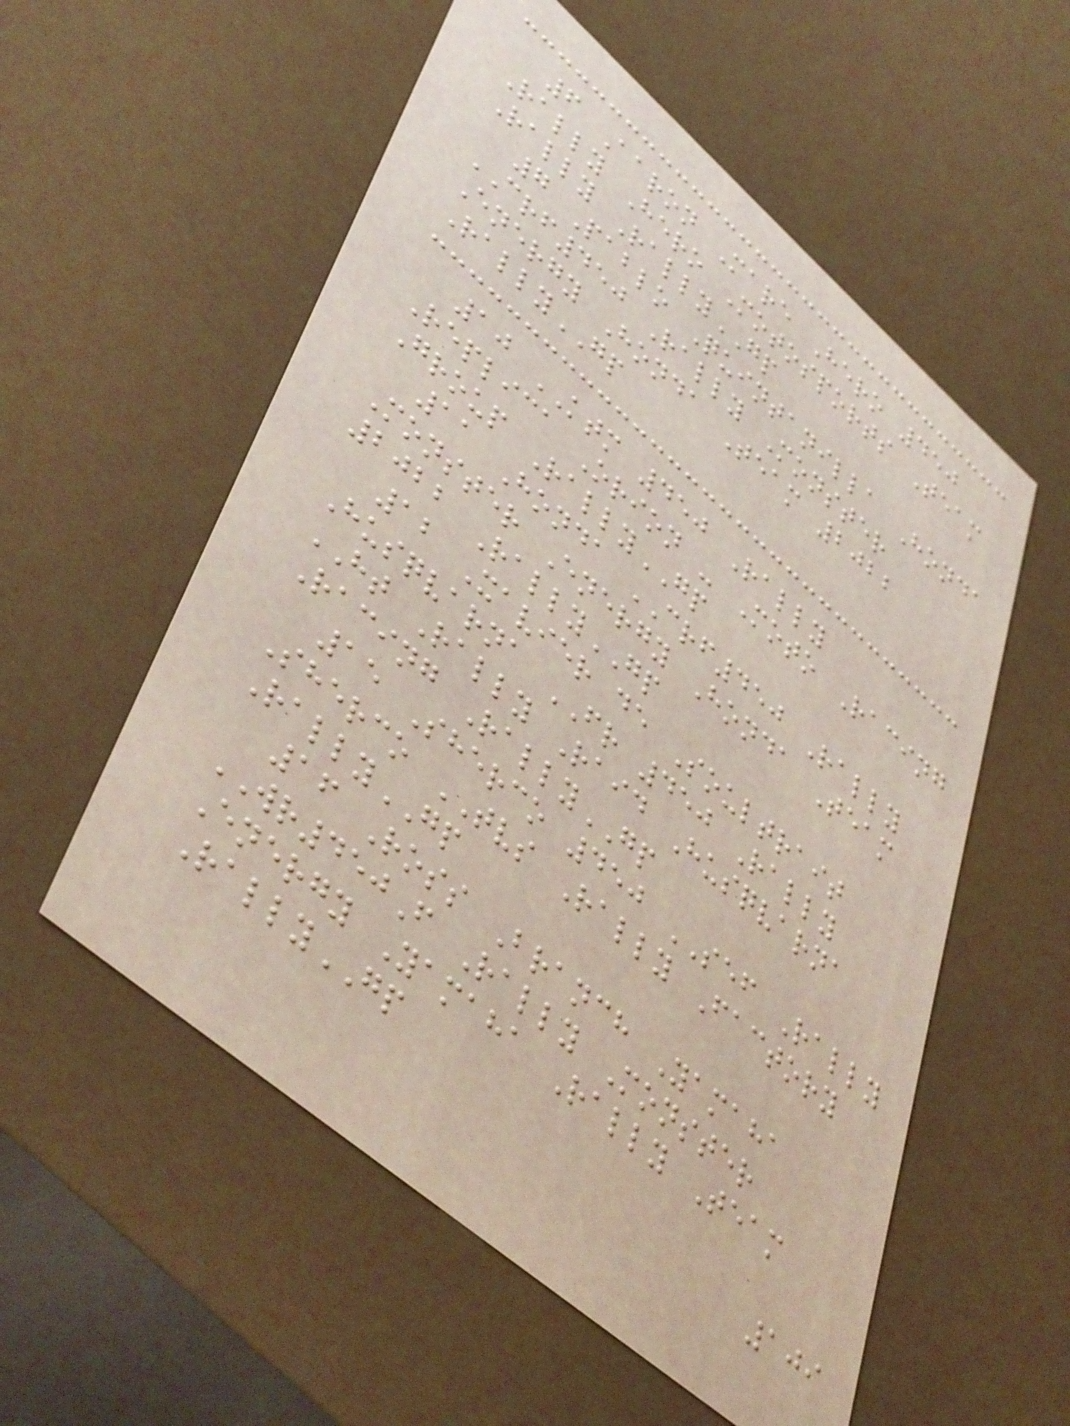6 Aaron Mare Hero 450
Rally Hero Motosports Team
Rally RallyGP
7 Pablo Quintanilla Honda
CRF450 Rally Monster
Energy Honda Team 2022
RallyGP
10 KTM 450 Rally
Replica Orion - Moto Racing
Group RallyGP
11 Honda CRF450 Rally
Monster Energy Honda Team
2022 RallyGP
12 Xavier de Soultrait
Husqvarna FR 450 Rally
HT Rally Raid Husqvarna
Racing RallyGP
15 Sherco 450 SEF Rally
Sherco TVS Rally Factory
RallyGP
16 Ross Branch Yamaha
WR450F Rally Monster
Energy Yamaha Rally Team
RallyGP
109
